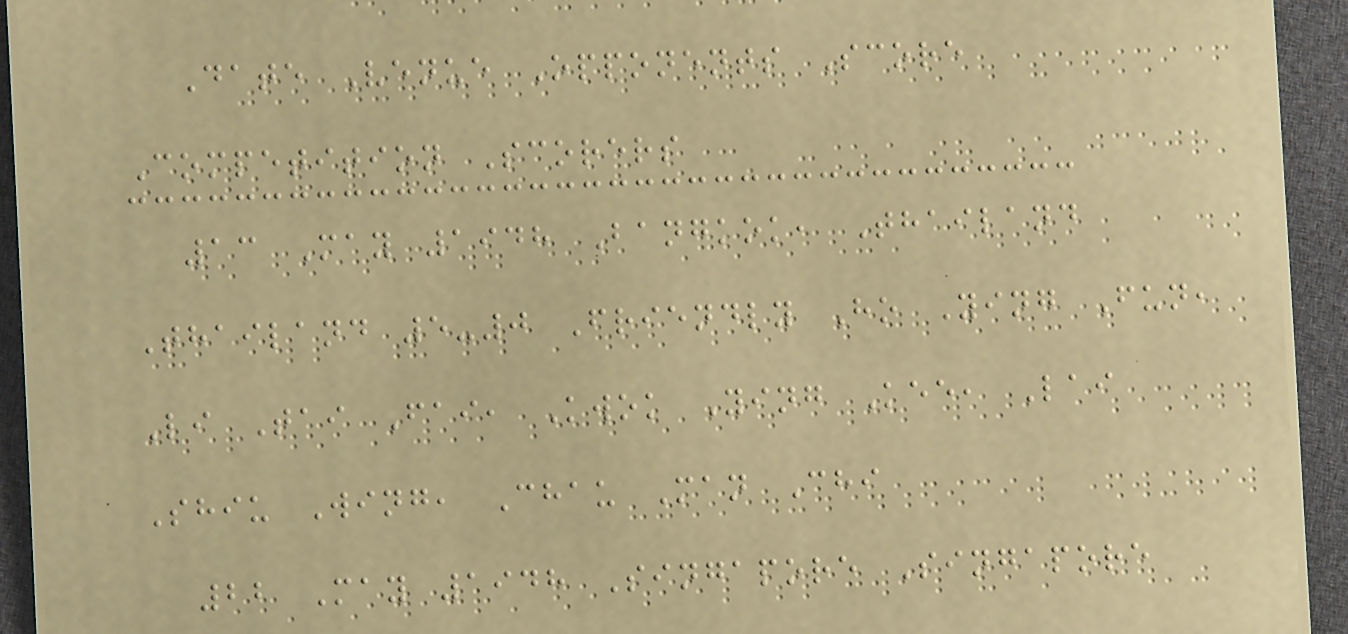Date Venue Opponents Score
Competition Scorers
13 May 1948 Bangkok, Thailand
Thailand 5-0 Friendly Ho Ying Fun,
Li Tai Fai, Kwok Ying Kee, Lai
Shiu Wing, Chau Man Chi
22 May 1948 Singapore Singapore
